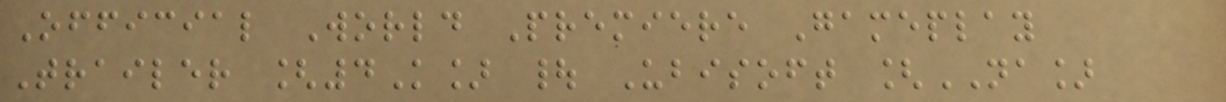Official World Premiere Gameplay
Trailer [4K] | Ubisoft [NA]
